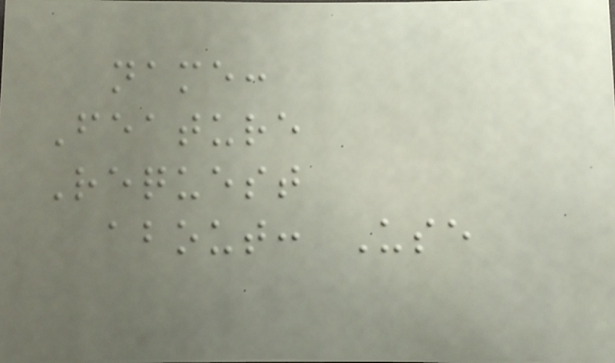name:
Feature
Request
about: Use
